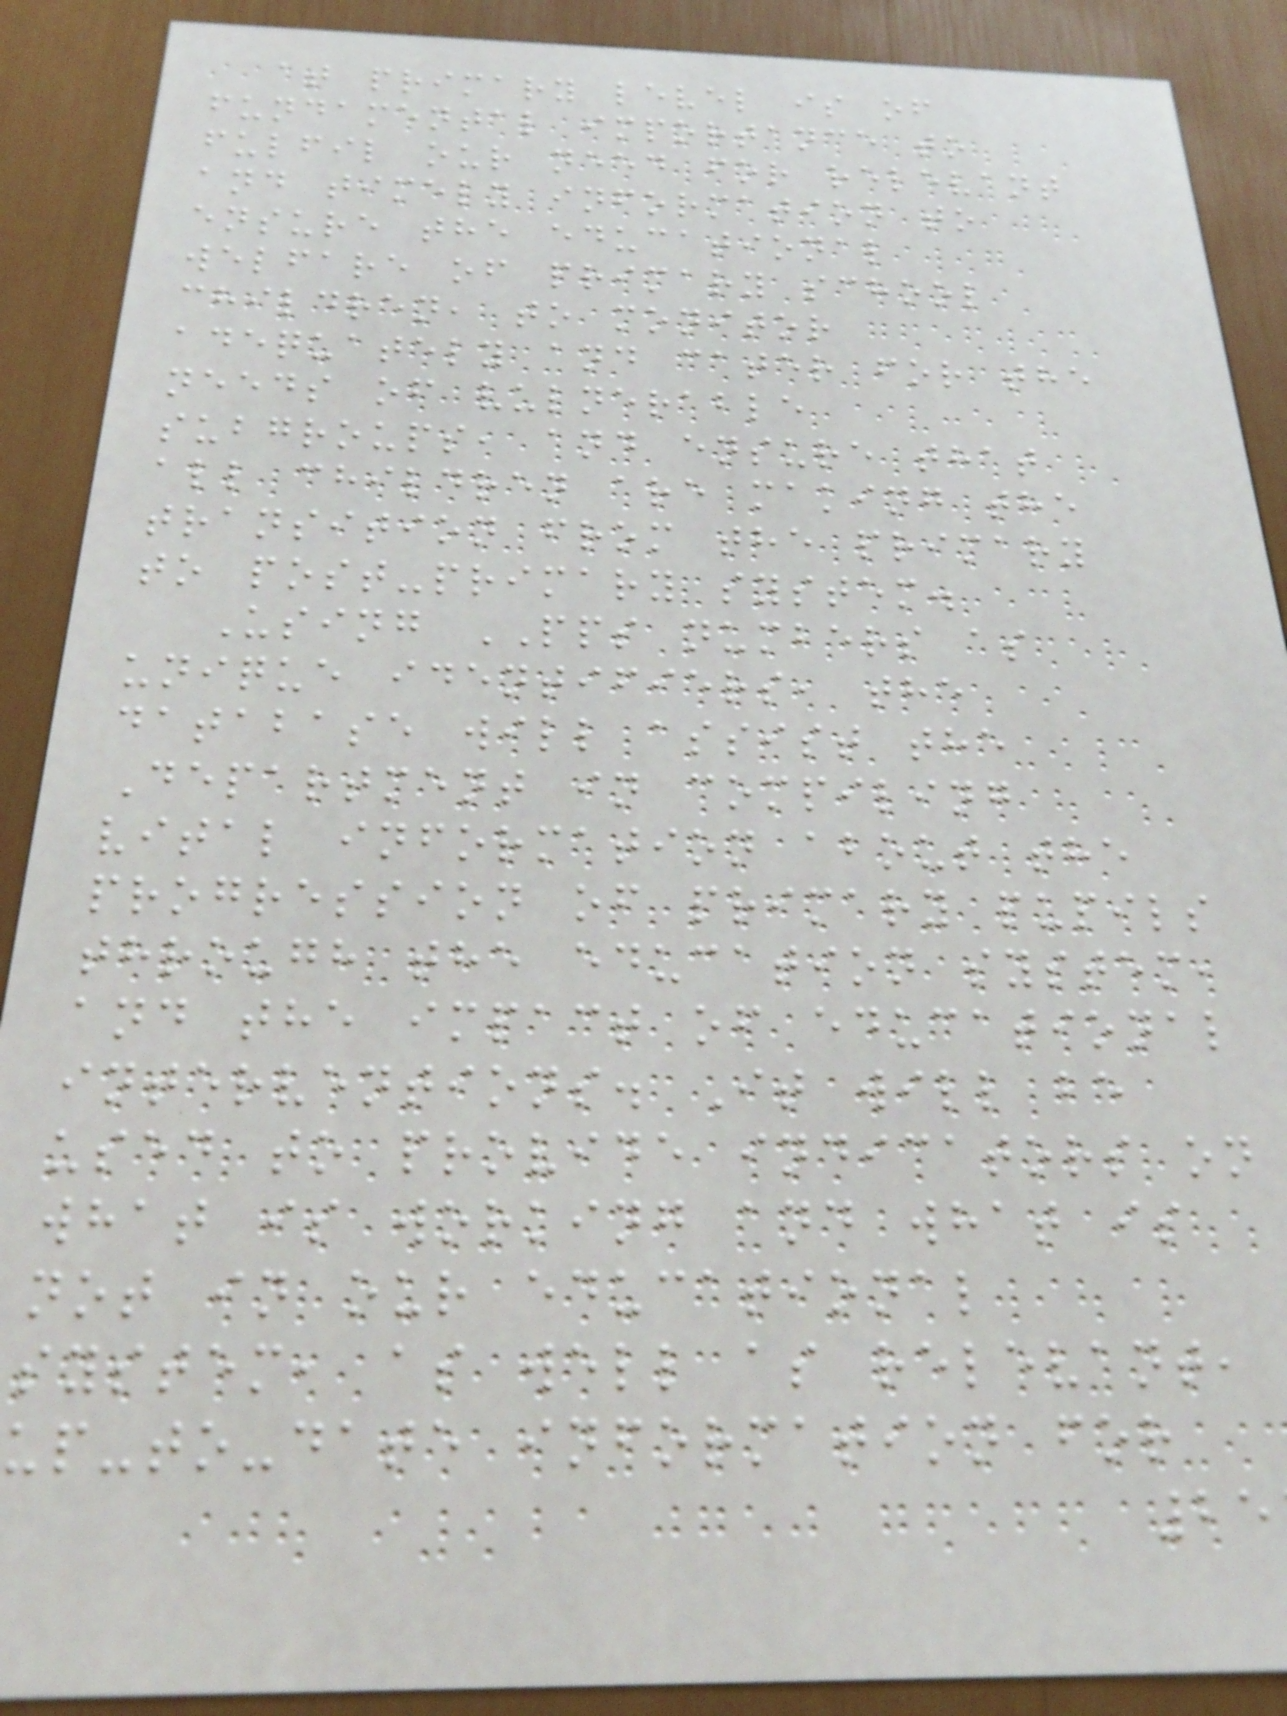at primary level is of
fundamental importance to
fulfil our need for relevant
and timely information to
ensure the educational
welfare of primary school
children, to monitor
adequately and cater for the
needs of vulnerable
subgroups, and ensure that
all children are making the
transition from the primary
to post-primary system.
Using PPS numbers as
unique identifiers, the
database will assist the
Department in compiling
vital information about the
progression of primary pupils
through the education system,
and the impact of educational
interventions. It will be
used to provide indicators on
what is working and what is
not in our educational
system, as well as relevant,
up-to-date information for
